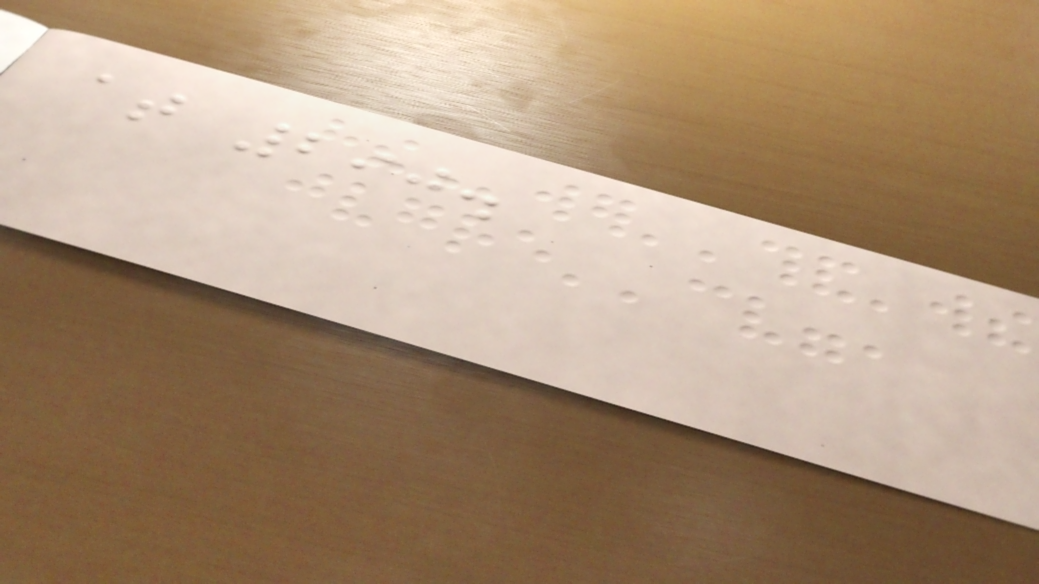at 290.
